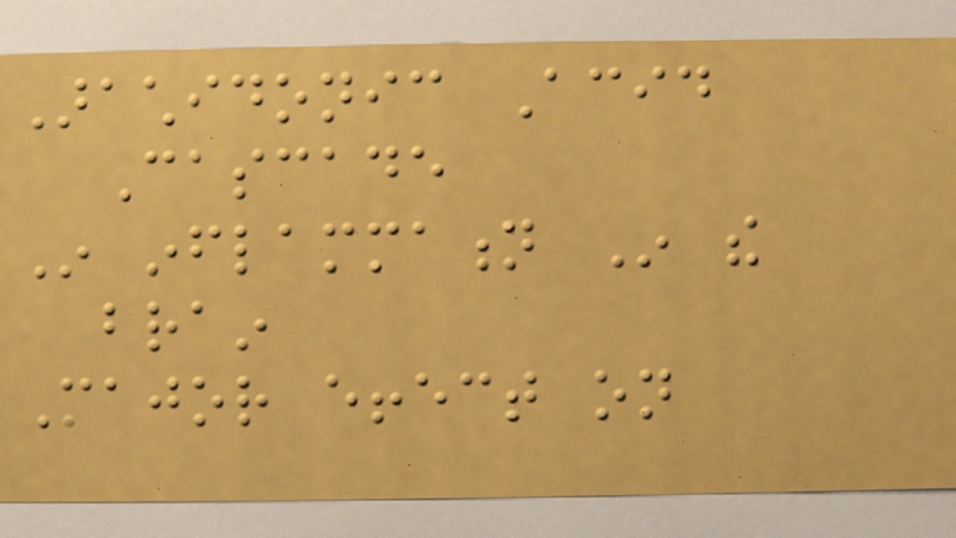Arachidonic Acid
Cascade
In inflammation In the
brain
Major effect on
